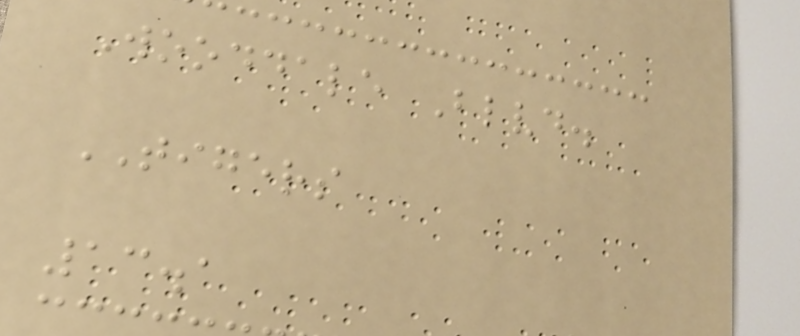Wooddale Blvd.
TIGERS
13.1
